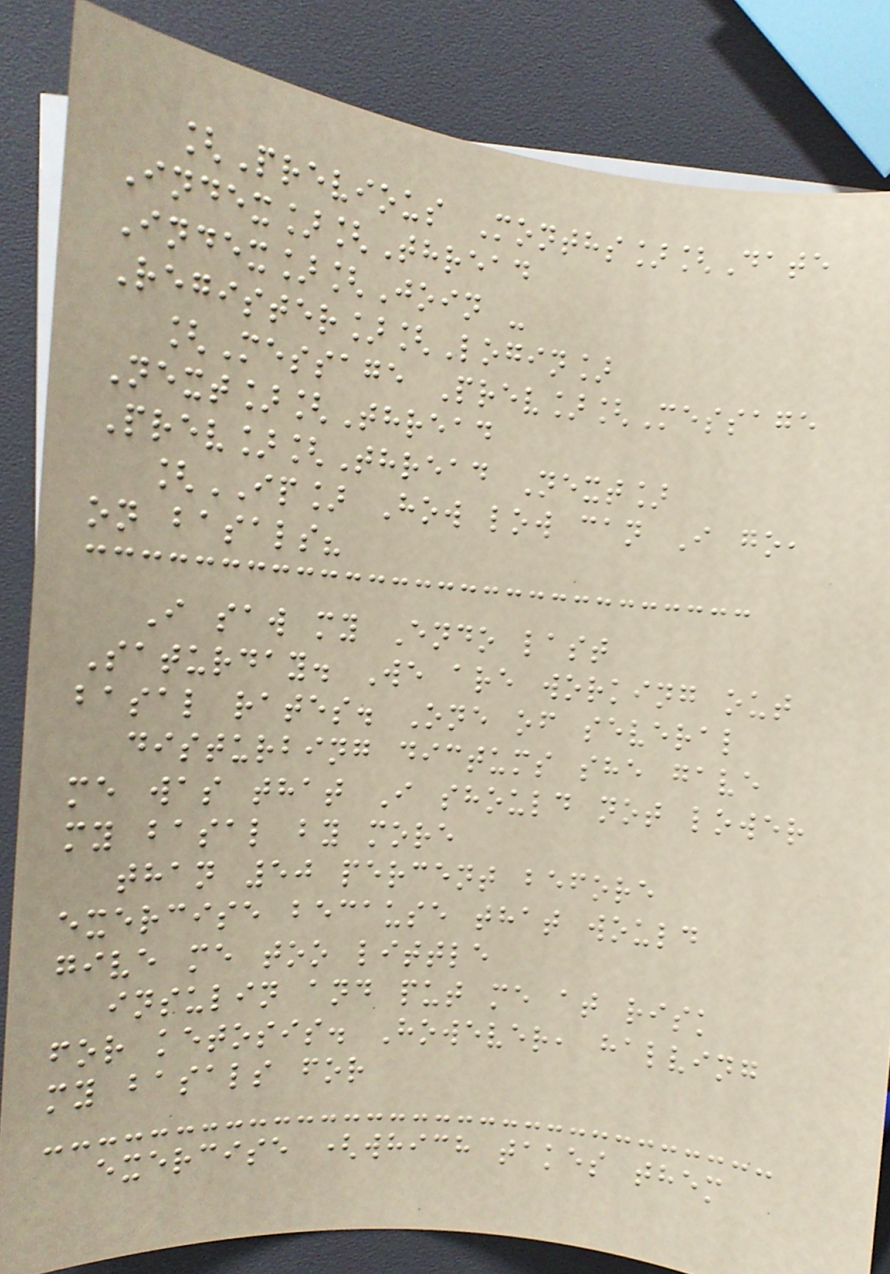[Previous Months][Date
Index][Thread
Index][Join -
Register][Login]
[Message Prev][Message
Next][Thread
Prev][Thread Next]
[IP] How low can I go,
on basals?
I saw my Endo last
Saturday. We are working out
basal rates. One of several
disturbing dictums she gave
me was that I should not lower
my basal by more
than 50 percent before
exercise because that would
give me too little
insulin and put me at risk
for ketosis. However, halving
my basals for
exercise (which takes them
